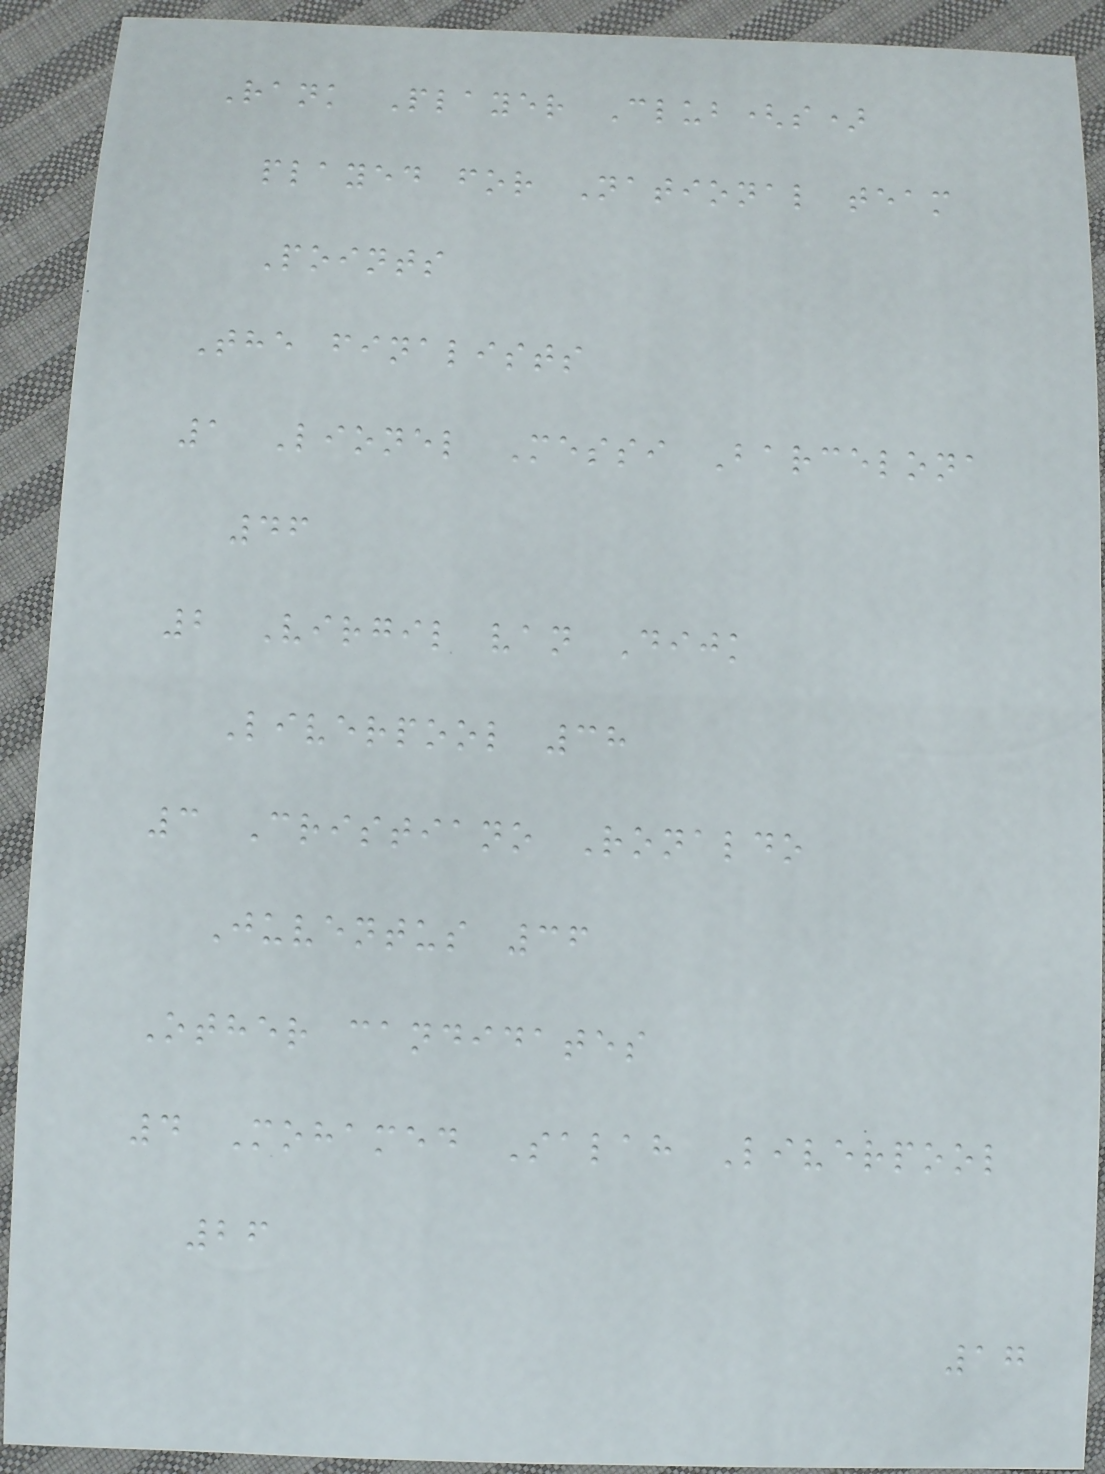Rank Player Club(s)
played for National team
Points
The finalists
1 Lionel Messi Barcelona
46
2 Virgil van Dijk
Liverpool 38
3 Cristiano Ronaldo
Juventus 36
Other candidates
4 Mohamed Salah Liverpool
26
17
